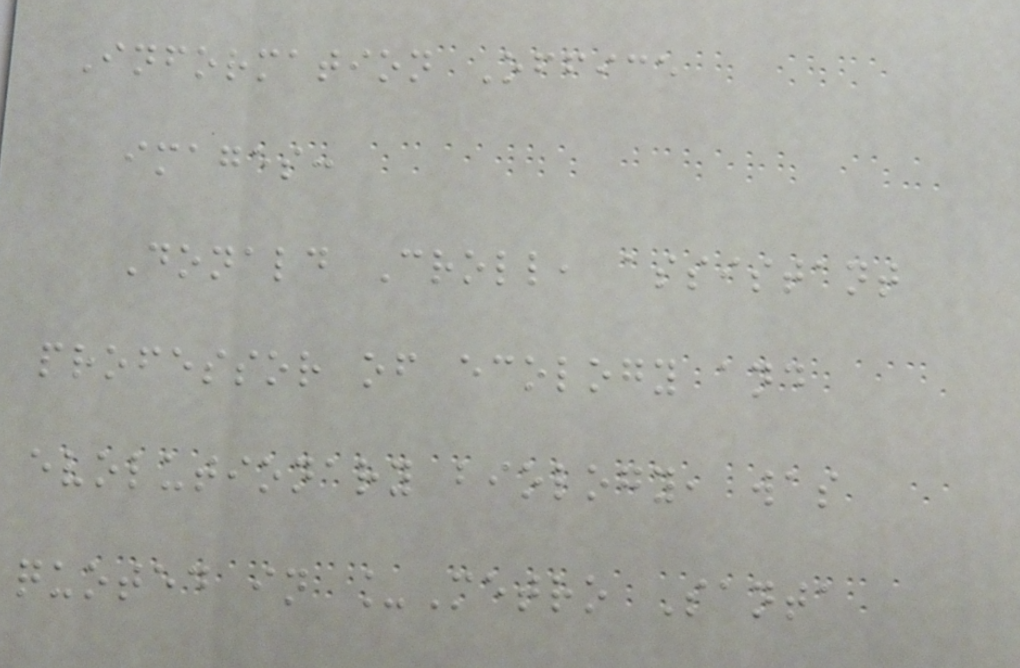Information Office
images:
Donald Croll, assistant
professor of ecology and
evolutionary biology, was
quoted in _Metro Santa
